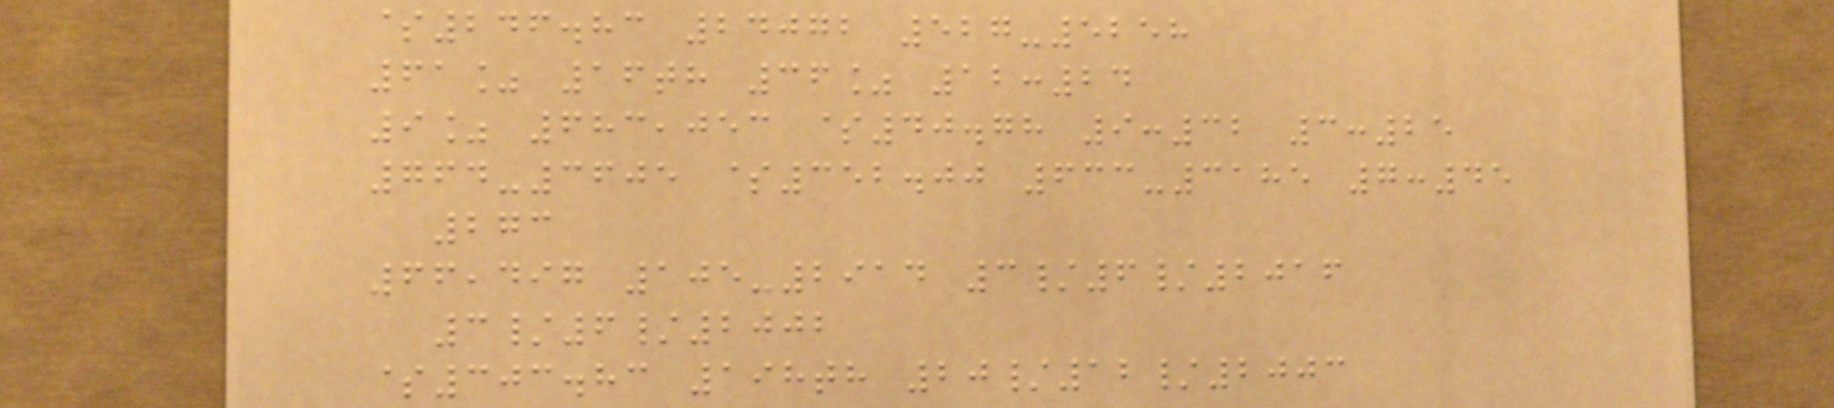$246.83 24072 527-5258
61% 16th 36% 12:24
9% 683,053 $40.78 9:32 3:25
764-3605 $352.00 633-3185 7:45
273
66,497 105-2914 3/6/2016
3/6/2002
$303.83 198th 20/12/2003
